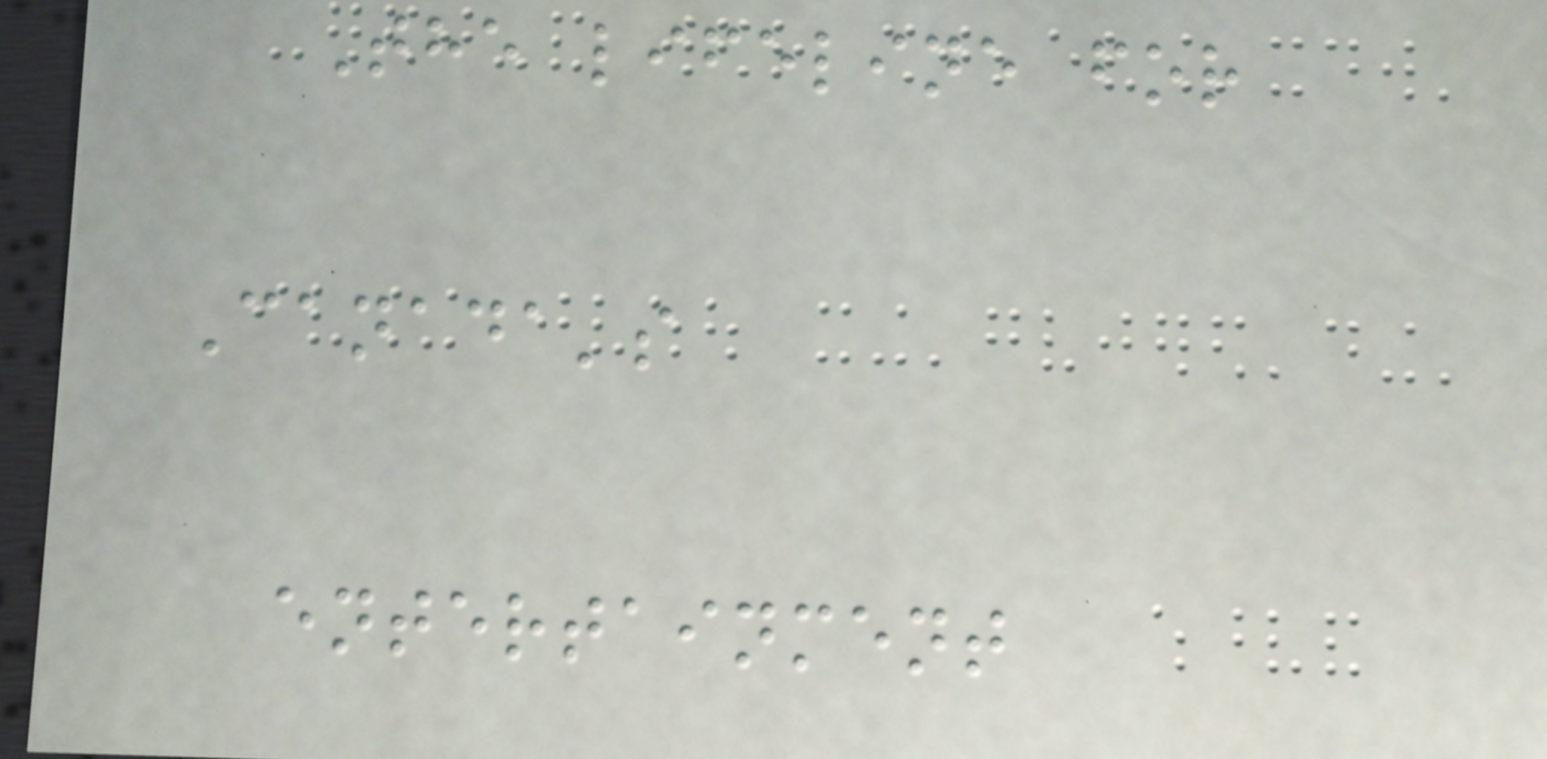The lifeline for
Canada's
entertainment
